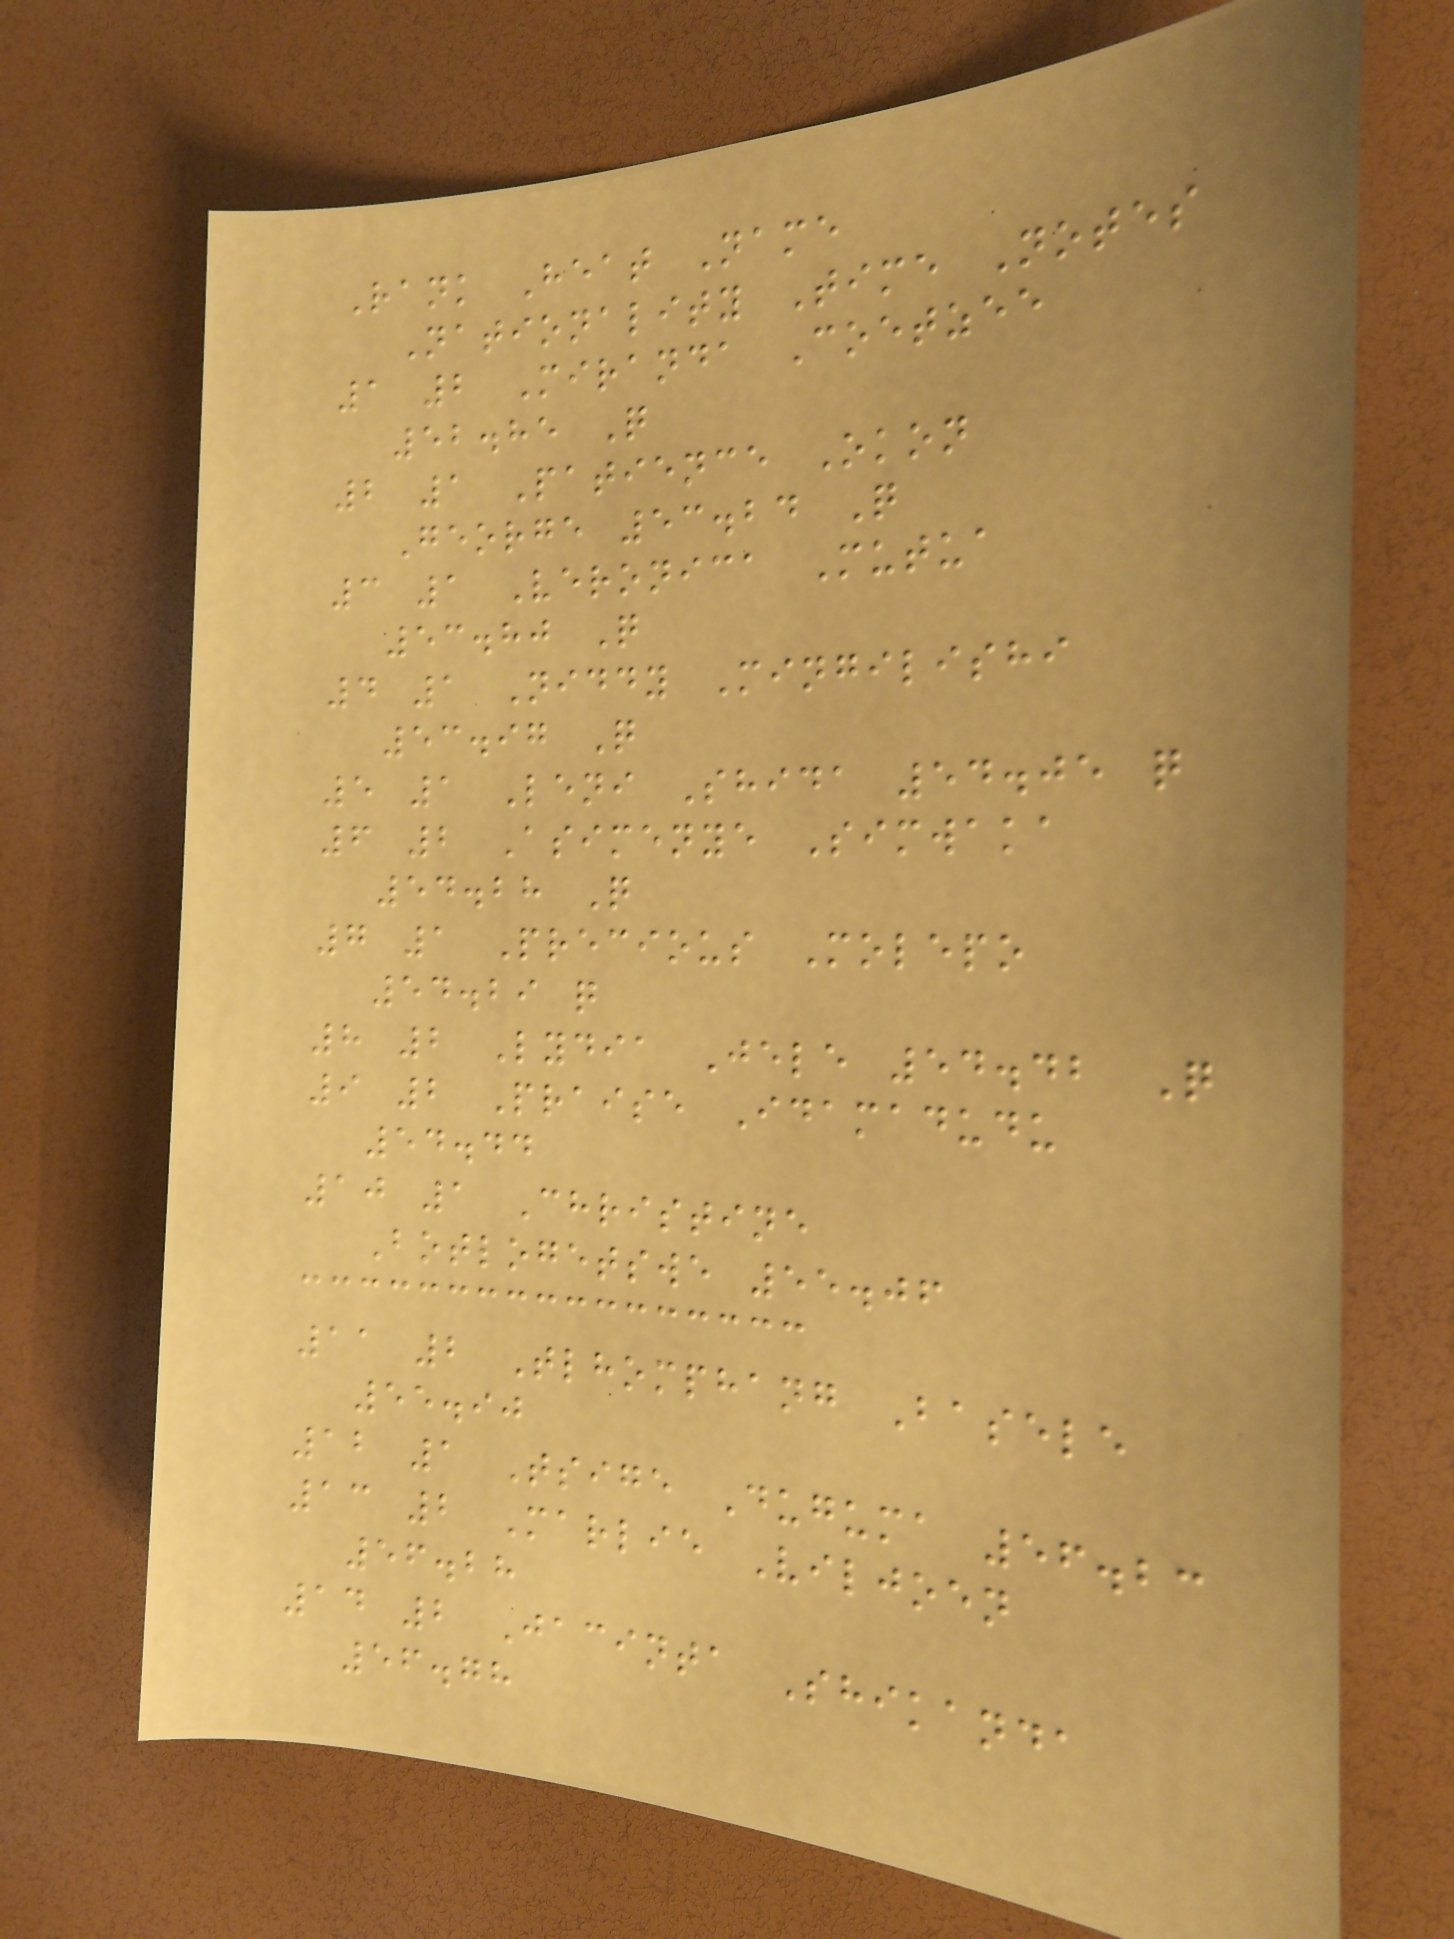Rank Heat Name
Nationality Time Notes
1 2 Miranda Coetzee
52.85 Q
2 1 Patience Okon
George 53.24 Q
3 1 Veronica Mutua
53.80 Q
4 1 Niddy Mingilishi
53.97 Q
5 1 Leni Shida 54.05 q
6 2 Asimenye Simwaka
54.28 Q
7 1 Precious Molepo
54.29 q
8 2 Lydia Jele 54.42 Q
9 2 Praise Idamadudu
54.44
10 1 Christine
Botlogetswe 55.06
11 2 Tlhomphang Basele
55.90
12 1 Tsige Duguma 56.23
13 2 Marlie Viljoen
56.28
14 2 Jacinta Shikanda
56.78
